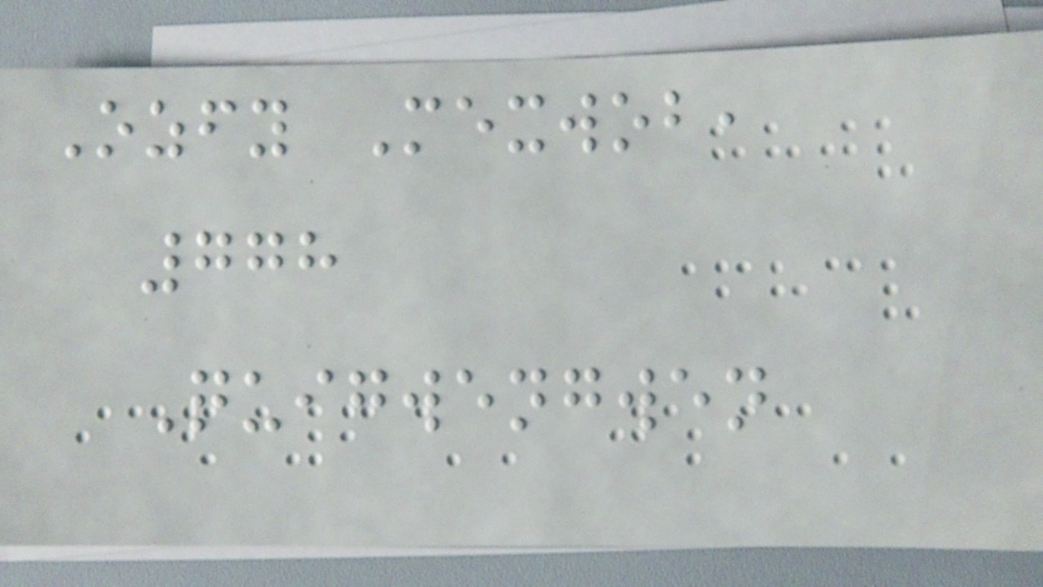Ozfy Mexwob,
778
Quigwengwen
